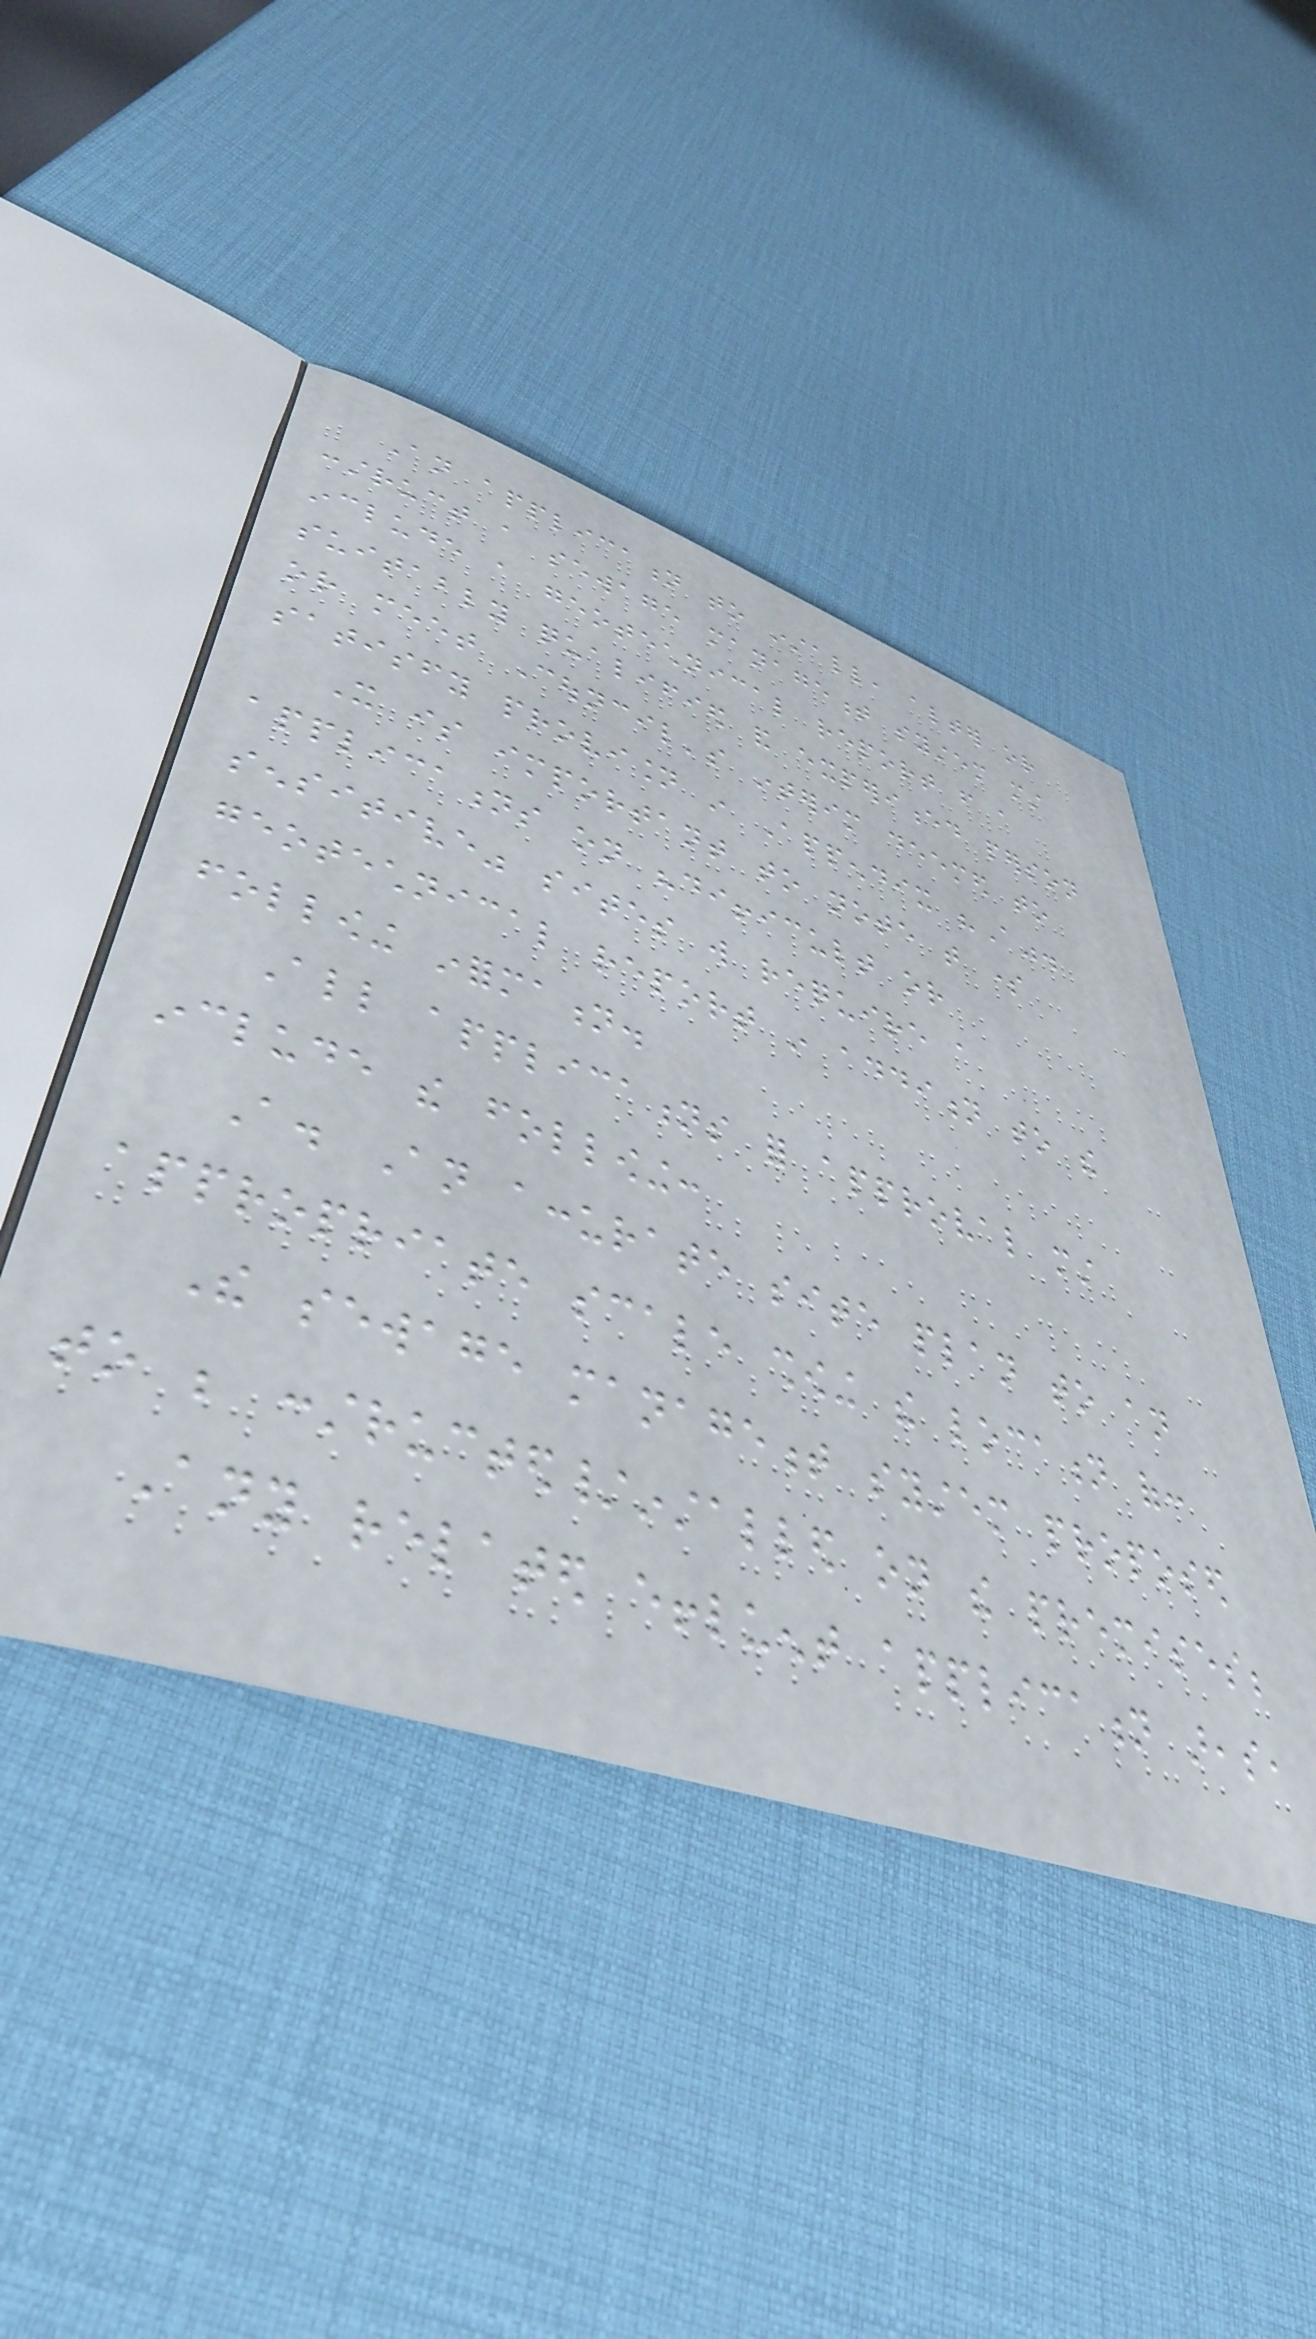An application to install, alter or
construct a sewage management system must
include a geotechnical report from a
suitably qualified and experienced person
or meet Council's interim deemed to
satisfy provision in Appendix "A".
It is important to note that some
applications on "difficult or
sensitive" sites will require a
geotechnical report in addition to the
following information.
All applications for approval must
include the following:
A. An accurate site plan to an
appropriate scale showing the location of:
The sewage management system proposed
to be constructed/installed on the premises;
Any related effluent application areas,
